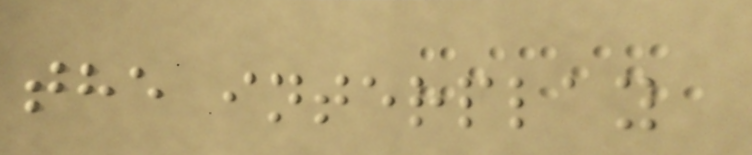the interplay
